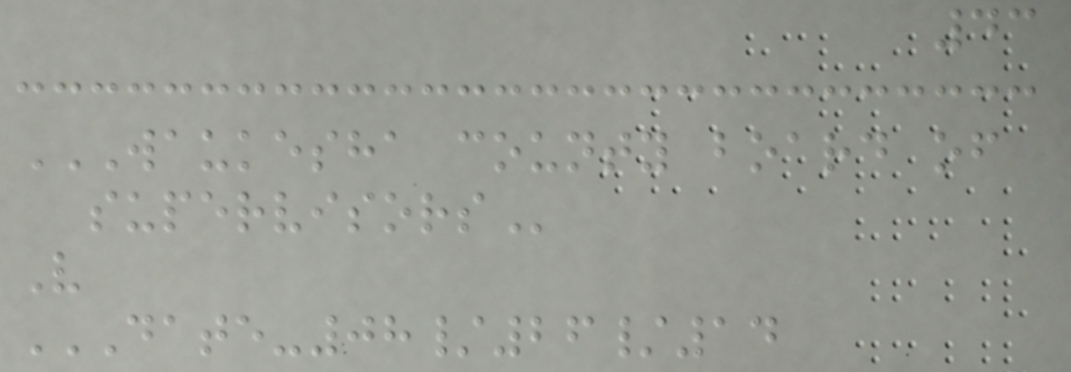43
WAUKESHA COUNTY BOARD OF
SUPERVISORS
V
DATE-08/26/14
